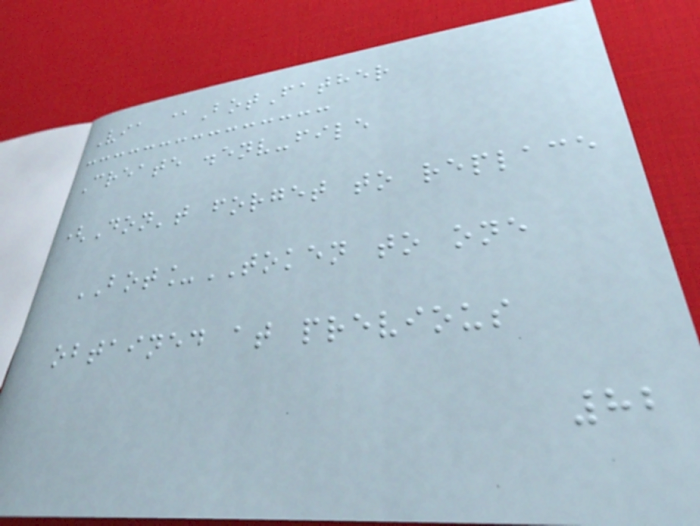Via @BotFather
Create .env-file
(Don't forget to replace
BOT_TOKEN to one
obtained at previous
82
